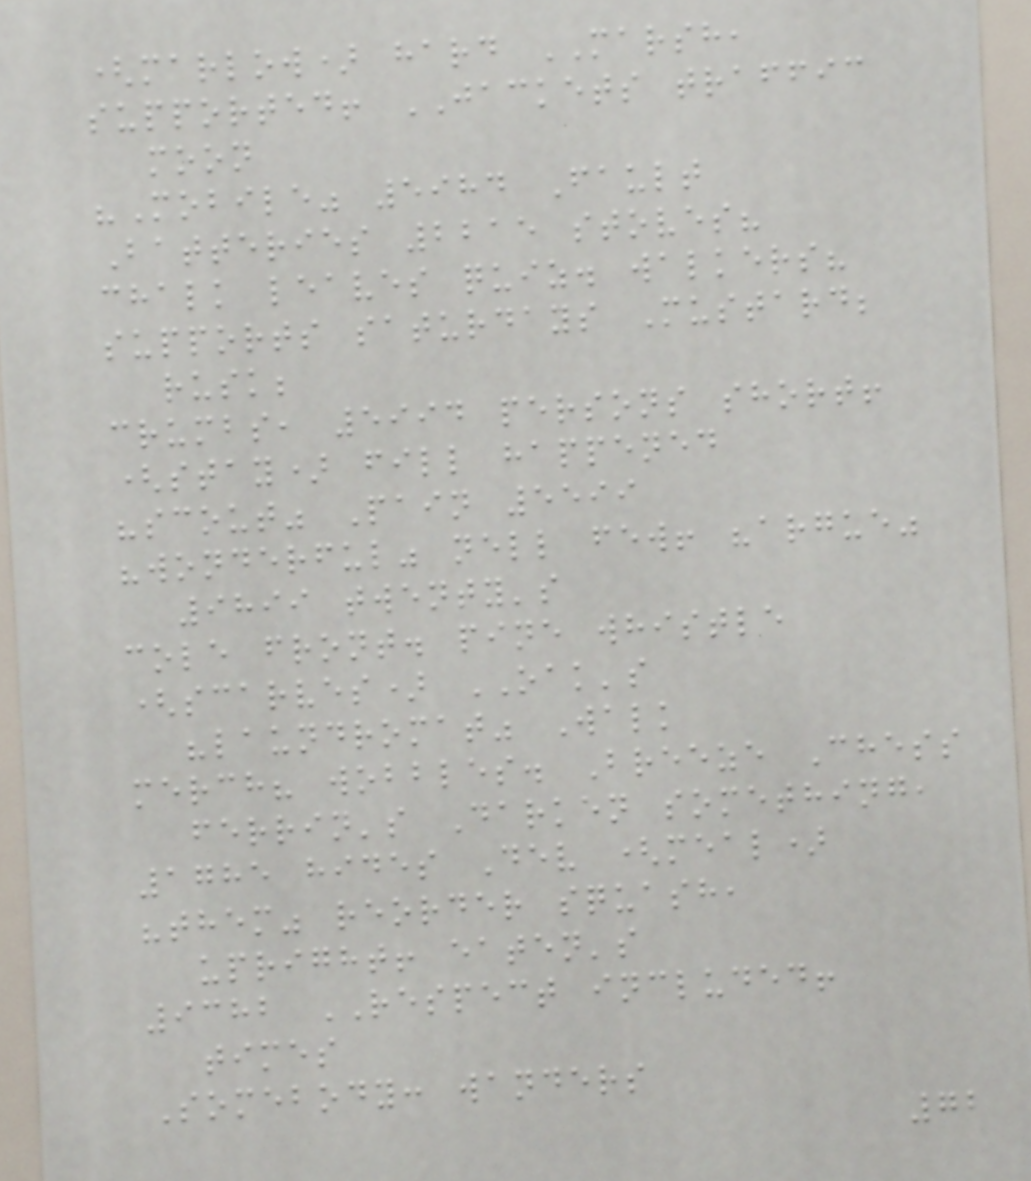(marlow) hard MARSH,
supported! JACKETS traffic
moon
"Mobile" 5984 Fault
Batteries 2215 stoves?
chalk leaves quiz. walkers?
supports saturdays Mustard;
rusk;
crumbs, 5994 persons short!
(stay) fill happened
"scout" Pain 5599
"wonderful" nell few! "argue"
9899 twenty's
cole front. pine whistle
(scarves) OAK's
"laundromat" Walk
merch? wobbles. Breeze Chess
ferrin's Darken something,
1785 hides Dev (meal)
"them" reorder squash,
upright! eaten's
9382 RESPECT included!
times
Somebody: wanders
72
